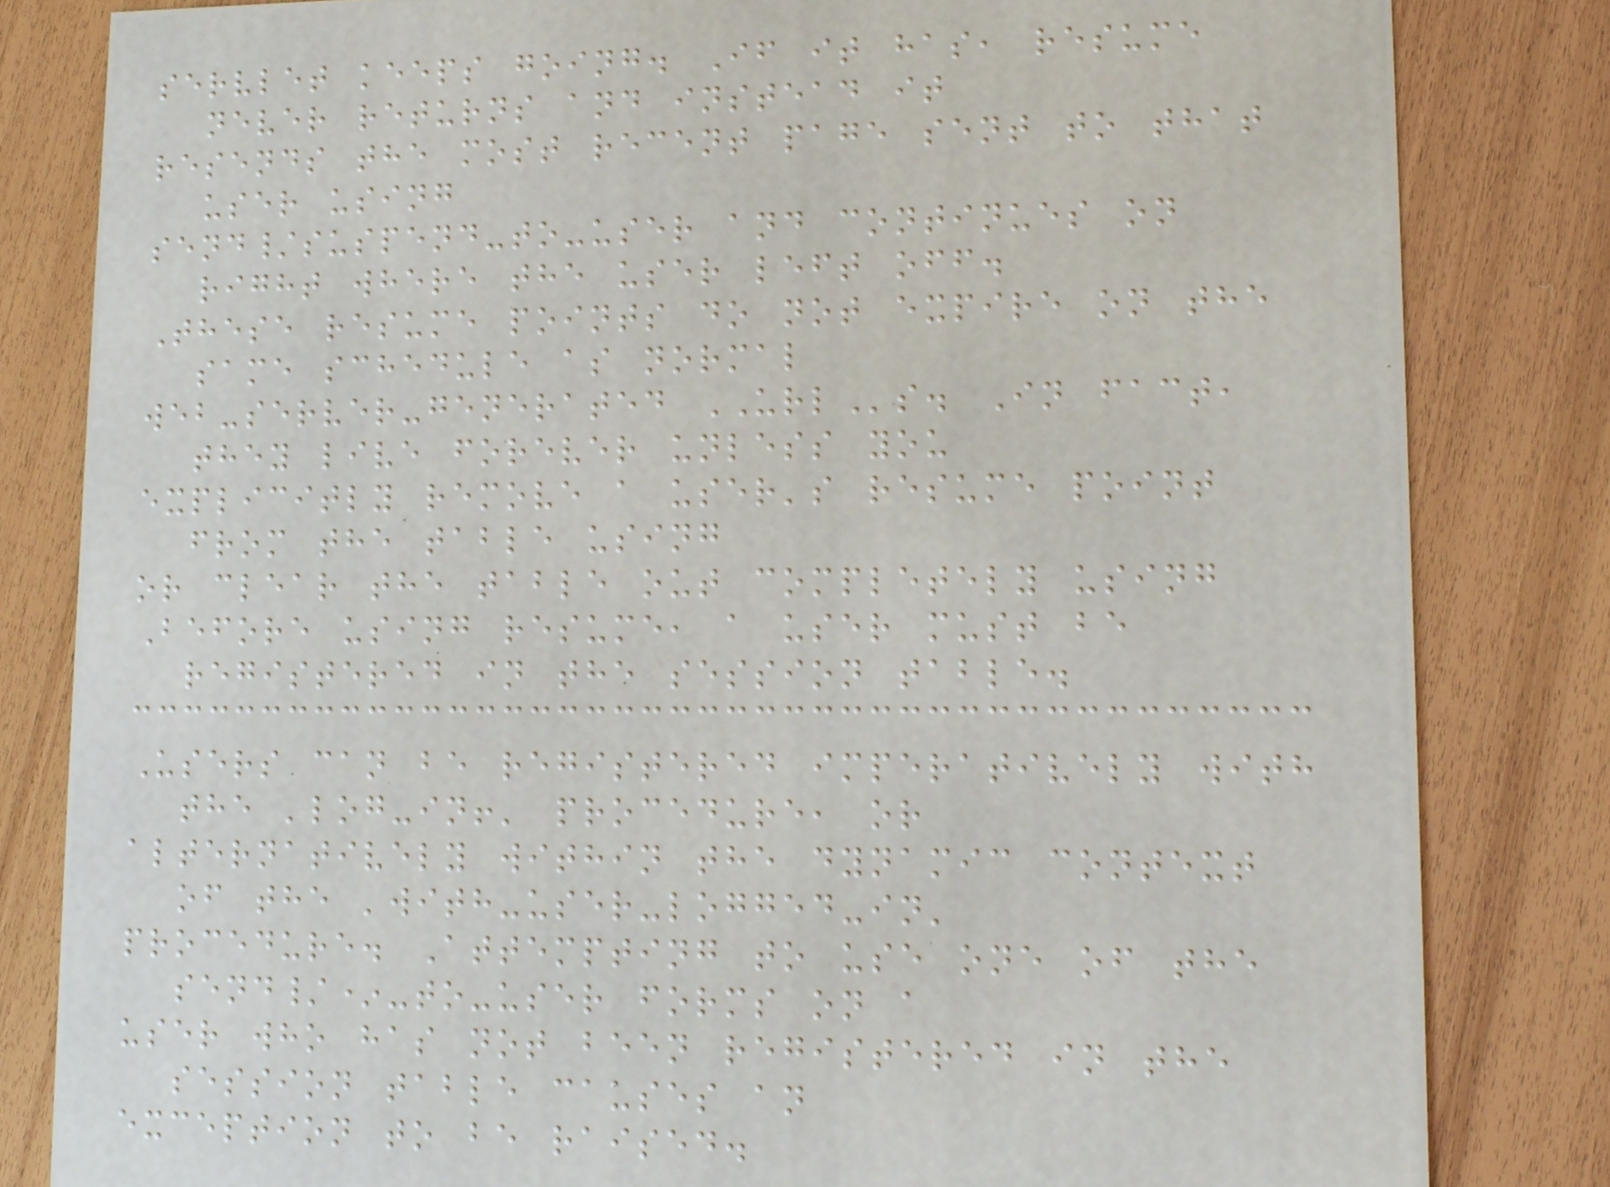servlet keeps going. If it has, resume
never returns and instead it
resends the most recent page sent to that
user using
send/suspend-to-user and continues on
right where the user left off.
These resume points do not expire on the
same schedule as normal
web-server-generated URLs. In fact,
they live forever unless you
explicitly remove a user's resume point
from the table using
or clear the table out completely using
Before using resume, a user must be
registered in the session table.
Users can be registered imperatively with
the 'log-in!' procedure, or
alternatively within the dynamic context
of the 'with-user-logged-in'
procedure. Attempting to use one of the
send/*-to-user forms on a
user who has not been registered in the
session table causes an
exception to be raised.
